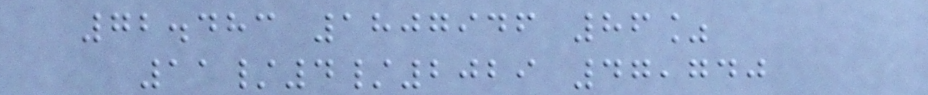72.483 1807946 86%
11/4/2029 47,740
